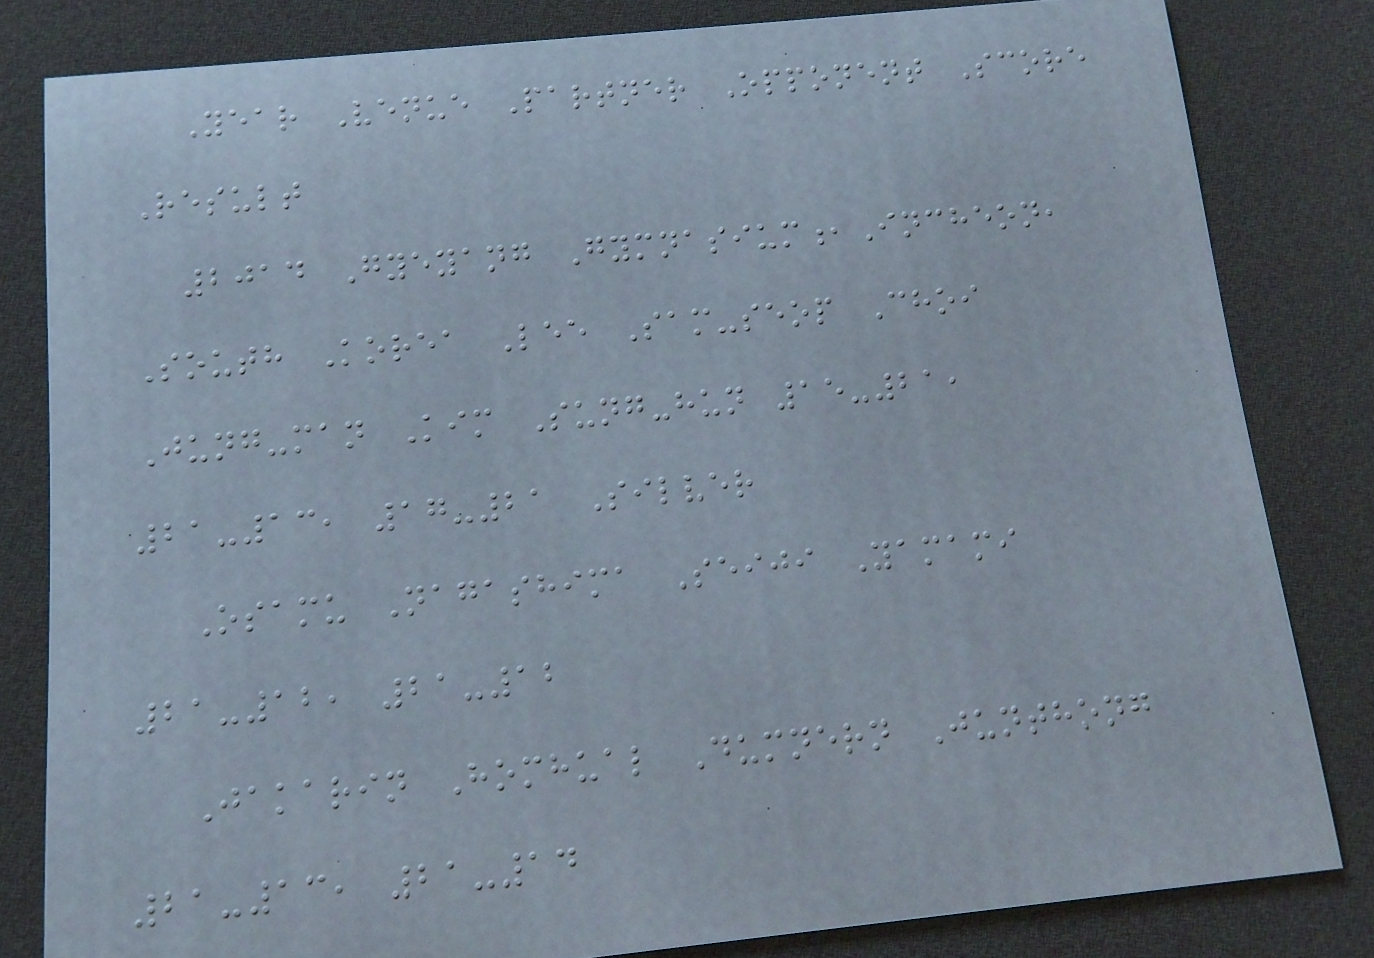Year Venue Partner Opponent Score
Result
2014 Gyeyang Gymnasium,Incheon,
South Korea Lee Sam-seop Choi
Jung-man Kim Sung-hun 15-21,
21-13, 17-21 Silver
Osamu Nagashima Seiji Yamami
21-12, 21-12
Jakarin Homhual Dumnern Junthong
21-13, 21-14
